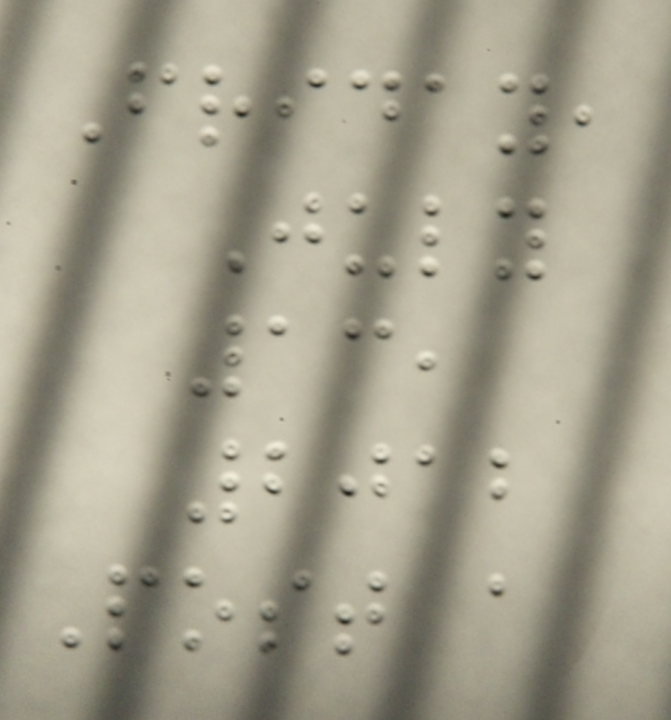Friday,
July
13,
2012
Post a
